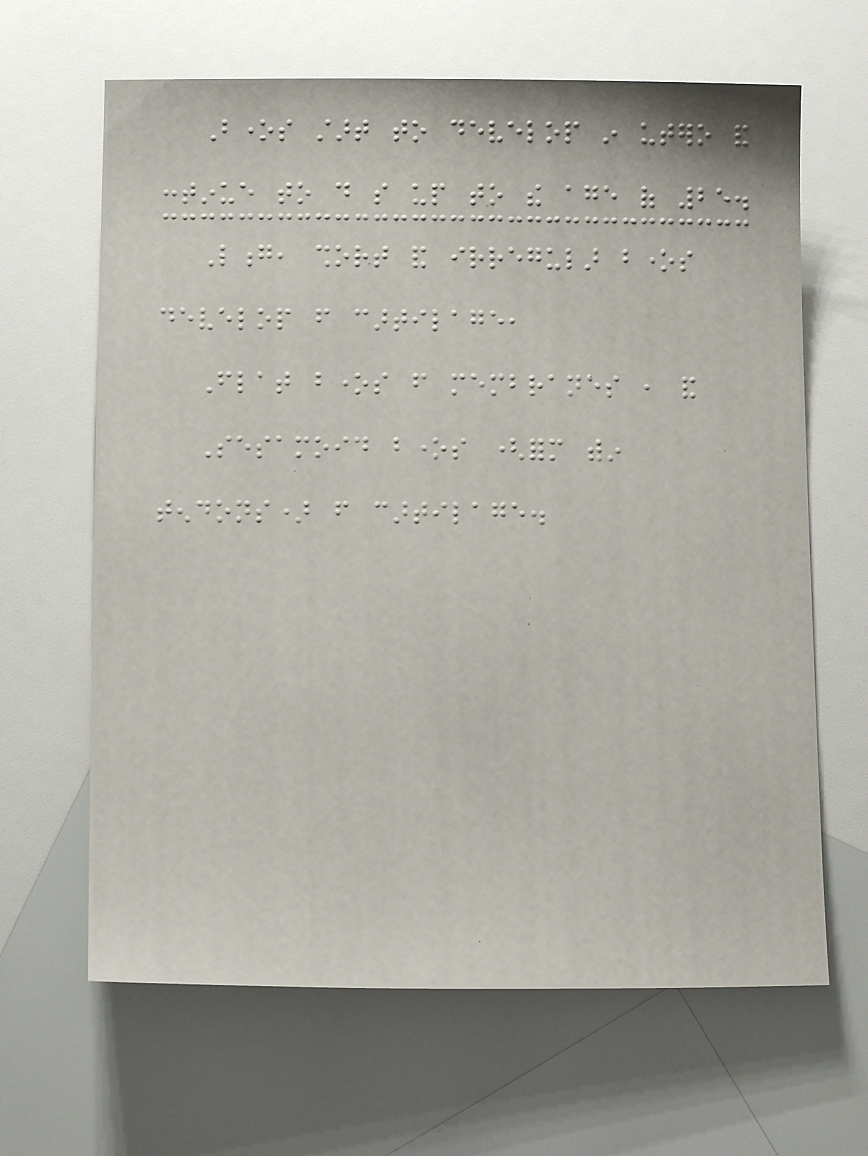Bones start to develop in utero and
continue to do so up to the age of 25.
Long, short and irregular bones
develop from cartilage,
Flat bones from membranes , and
Sesamoid bones (form within
tendons) from cartilage.
